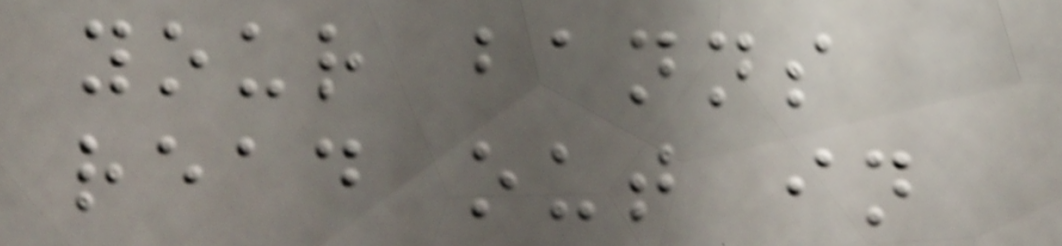your banns
read out in
